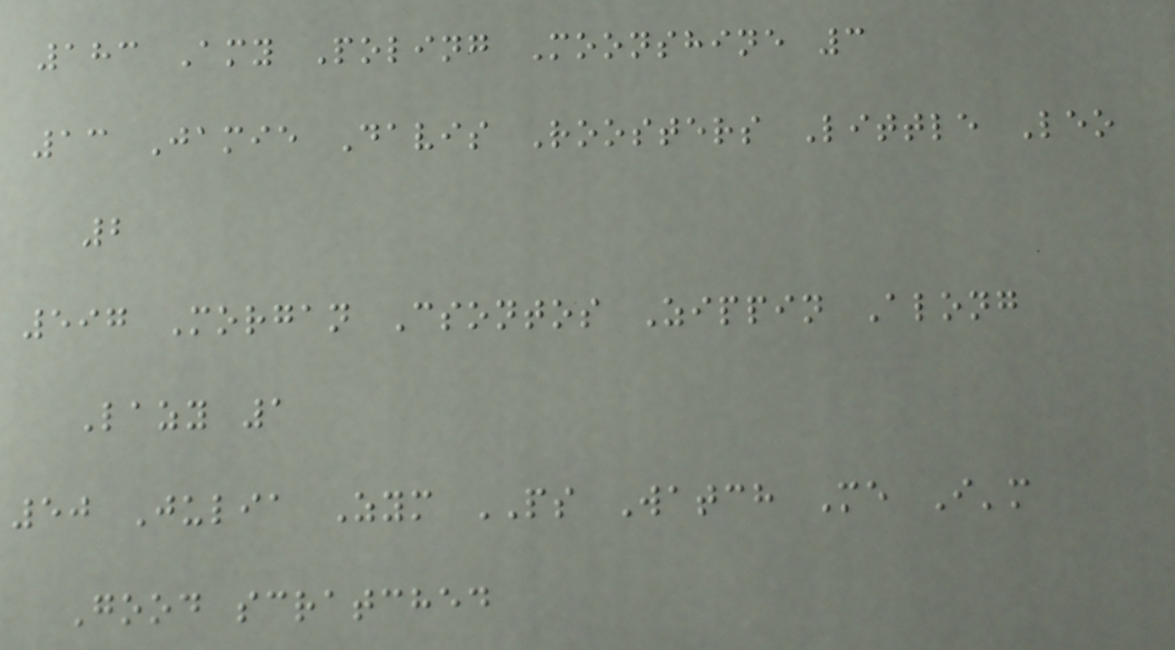183 Amy Poling Moonshine 3
13 Jamie Davis Roosters Little Leo
2
597 Morgan Csontos Zippin Along
Lazy 1
50 Julia Zym PS Watch Me I'm
Good scratched
